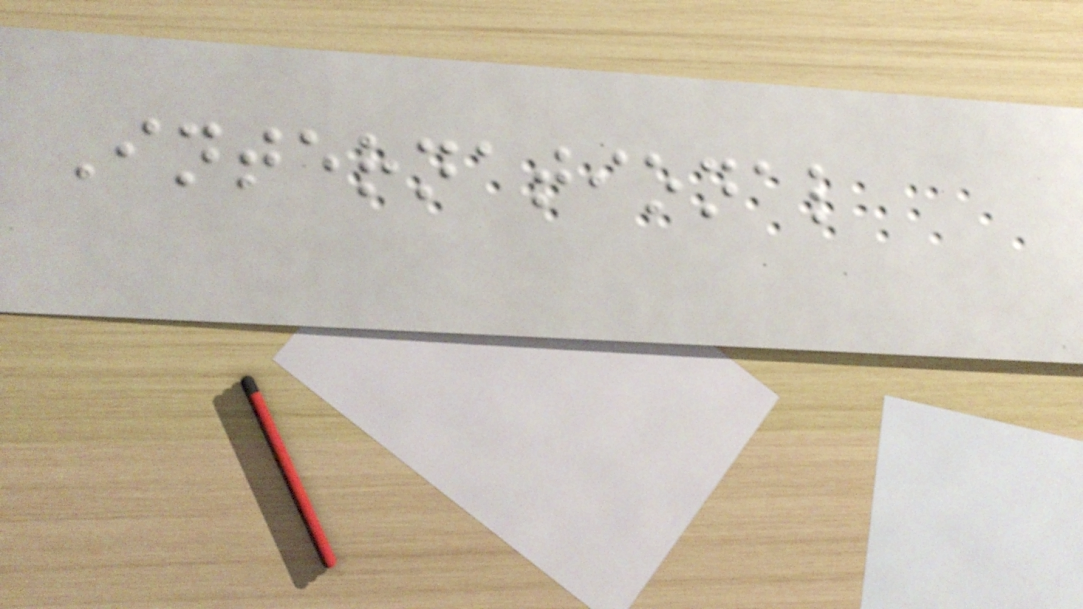International
